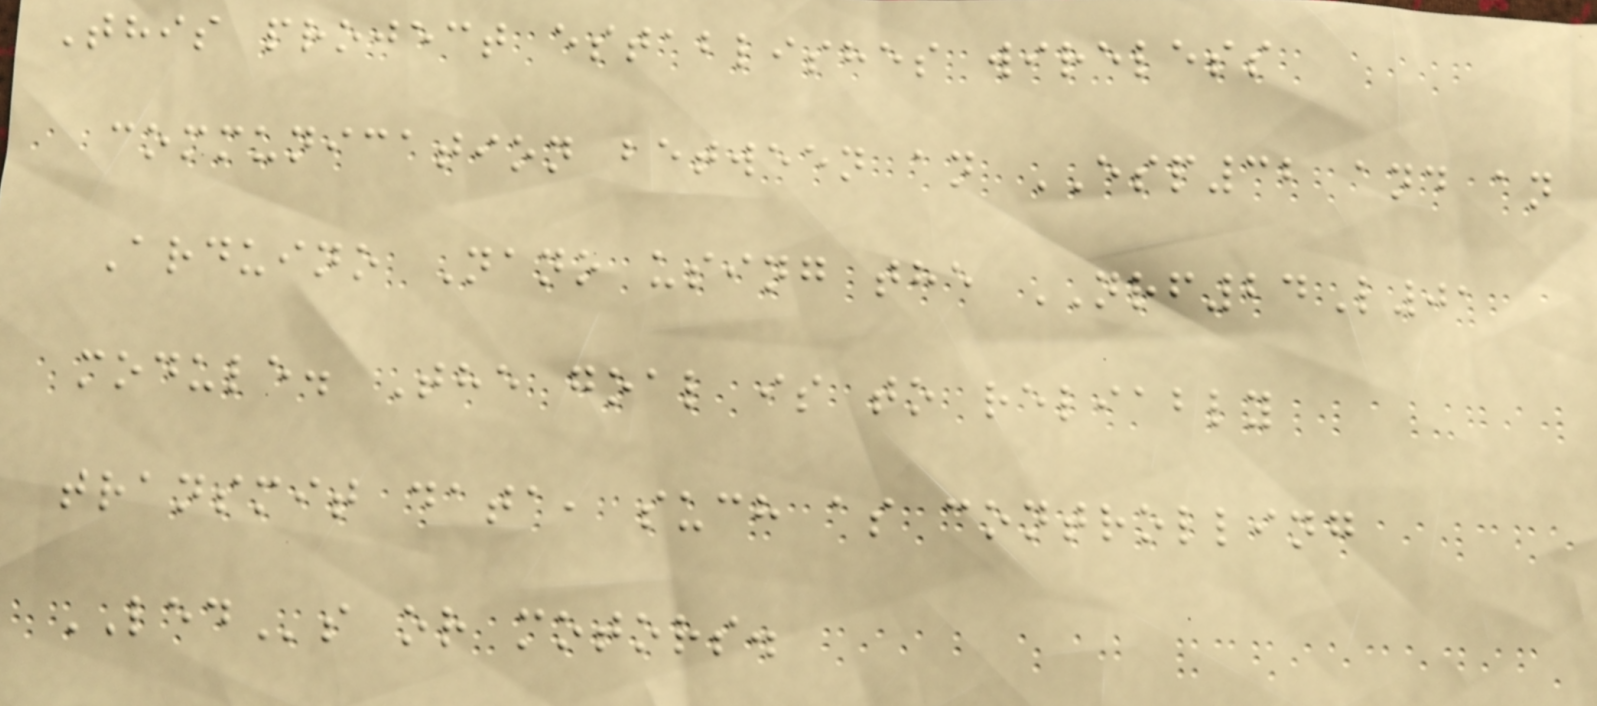This project establishes wireless
communication between an ESP32 and an
Arduino Nano using the NRF24L01
module. The goal is to reliably
transmit data, such as controlling
LEDs or motors.
